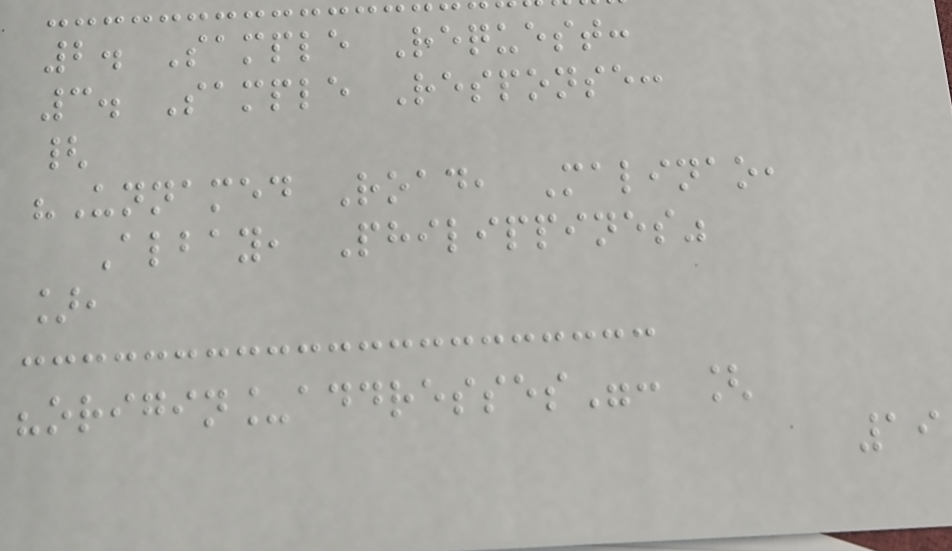2. Sample Request:
3. Sample Response:
{
"Unnamed Road, Malinao,
Albay, Philippines"
],
"origin_addresses": [
19
